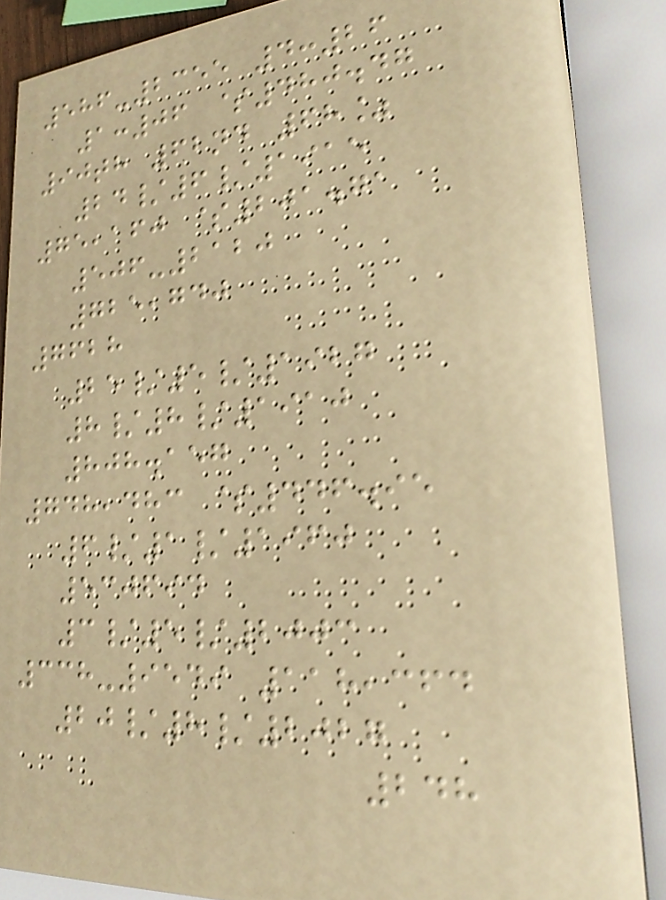586-2355 4:26
1:06 $480.47
90th 62nd 68%
24/6/1915
75,160 $201.71
506-2120
725,740
7628
25/5/1927
8/8/1910
808.157
748,483 $446.95
6/1/1960
530694
3/5/2003
338-9549 118,364
20/8/2027
248
